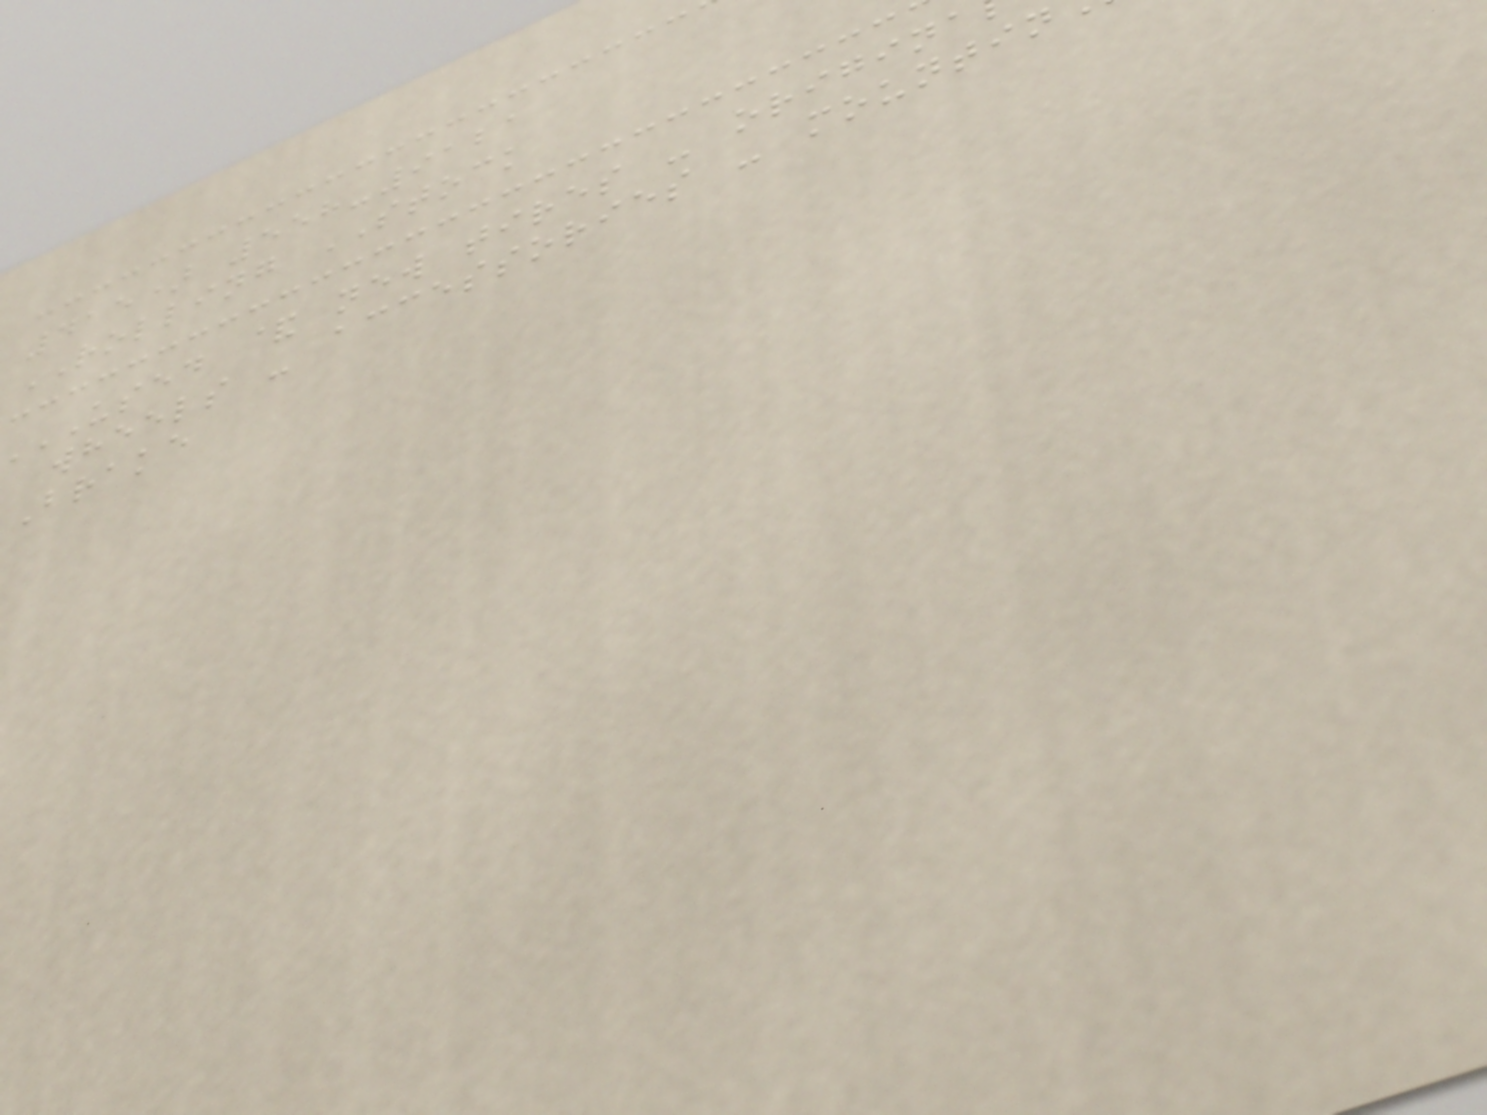415) 558-9121
ROLLING STOCK
USED & new tires -
wheels - accessories -
brake
